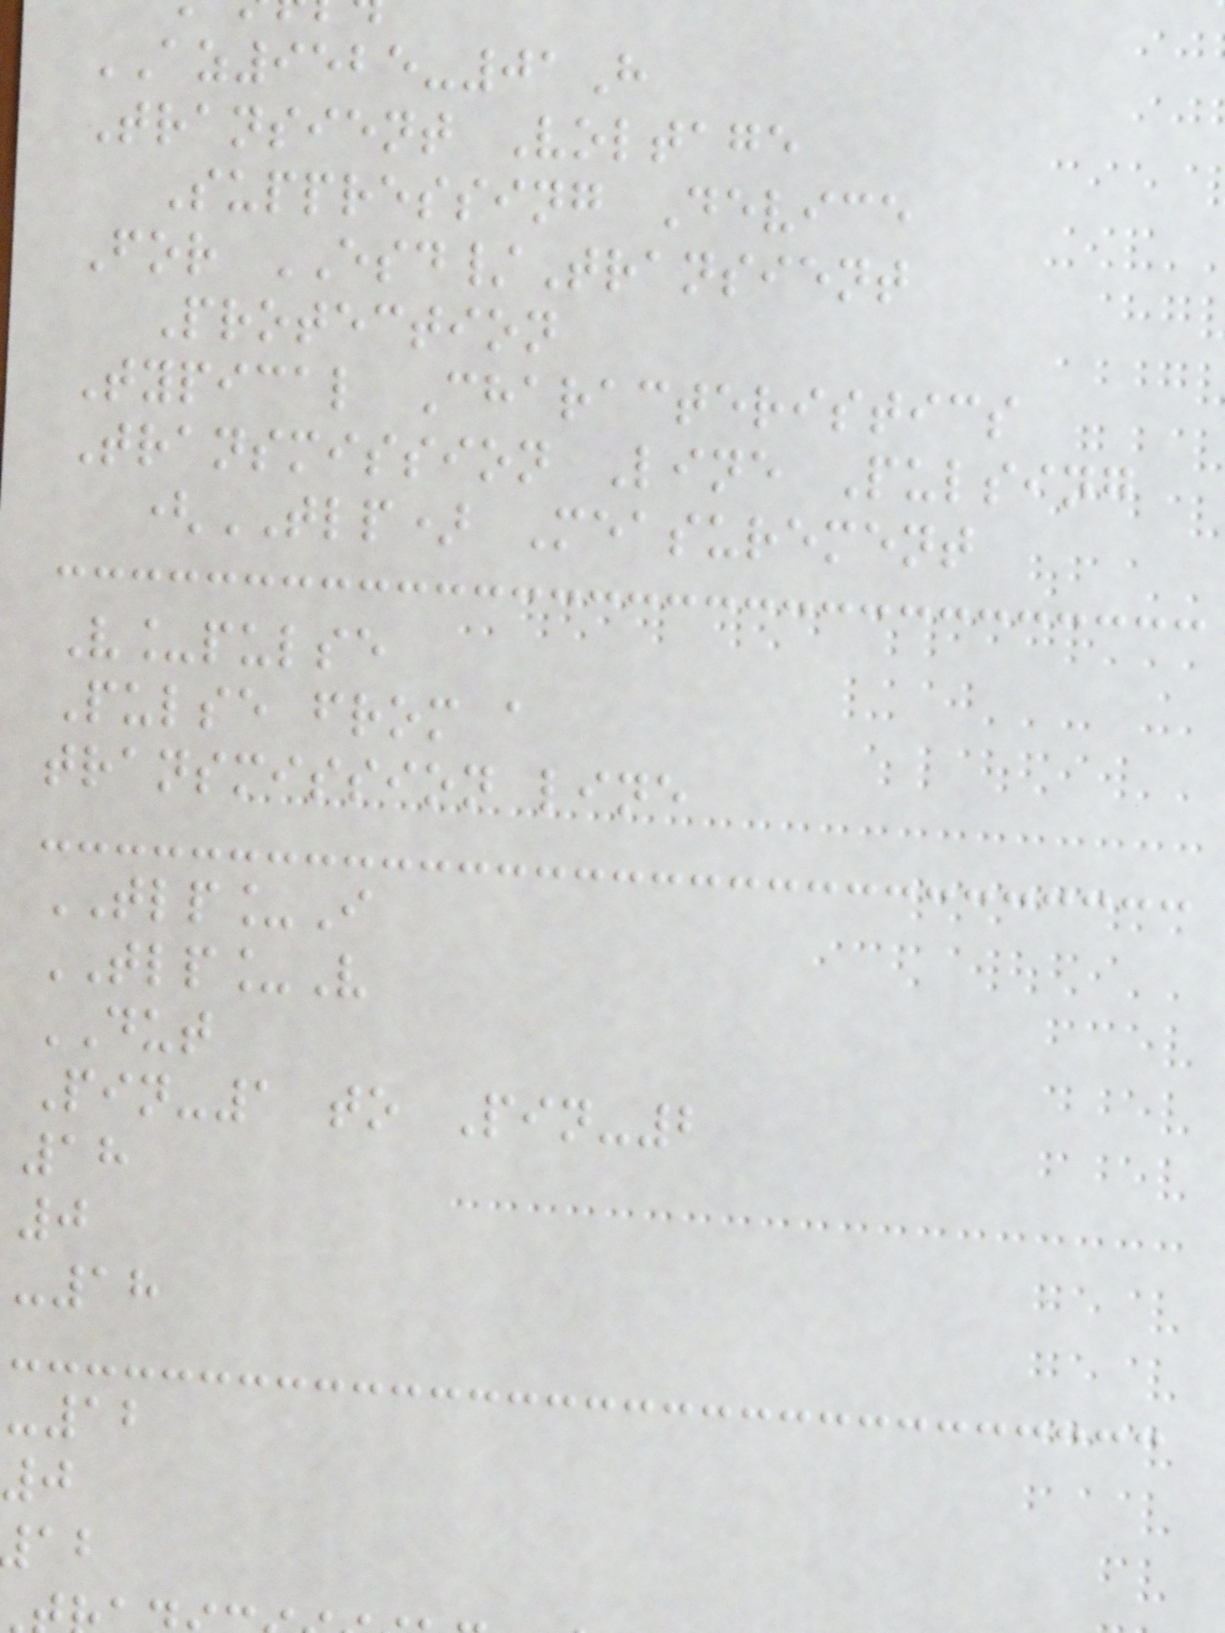AZ9525-01H
Transient Voltage
Suppressing Device
For ESD/Transient
Protection
Typical Characteristics
Transmission Line Pulsing
(TLP) Measurement
V_pulse
Pulse from a
transmission line
TLP_I
TLP_V
DUT
Pin-1 to Pin-2
18
0
-18
-12
0
